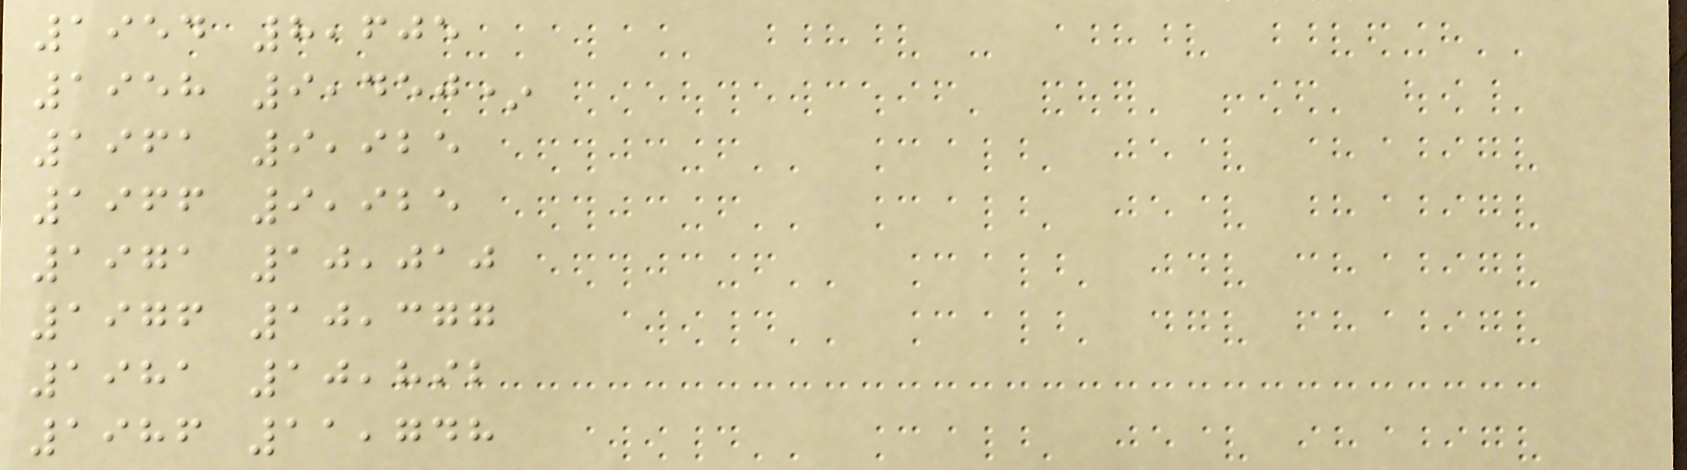1954 8,605
1958 9,450*
1961 9,925
1966 9,925
1971 10,010
1976 10,377
1981 10,892
1986 11,748
